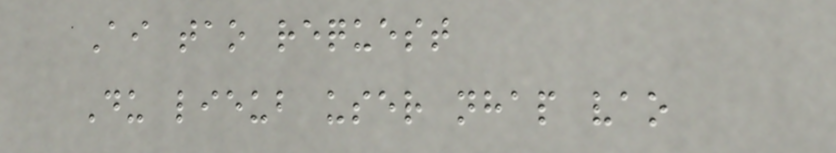Ai tao request
Du lieub user nhap vao
